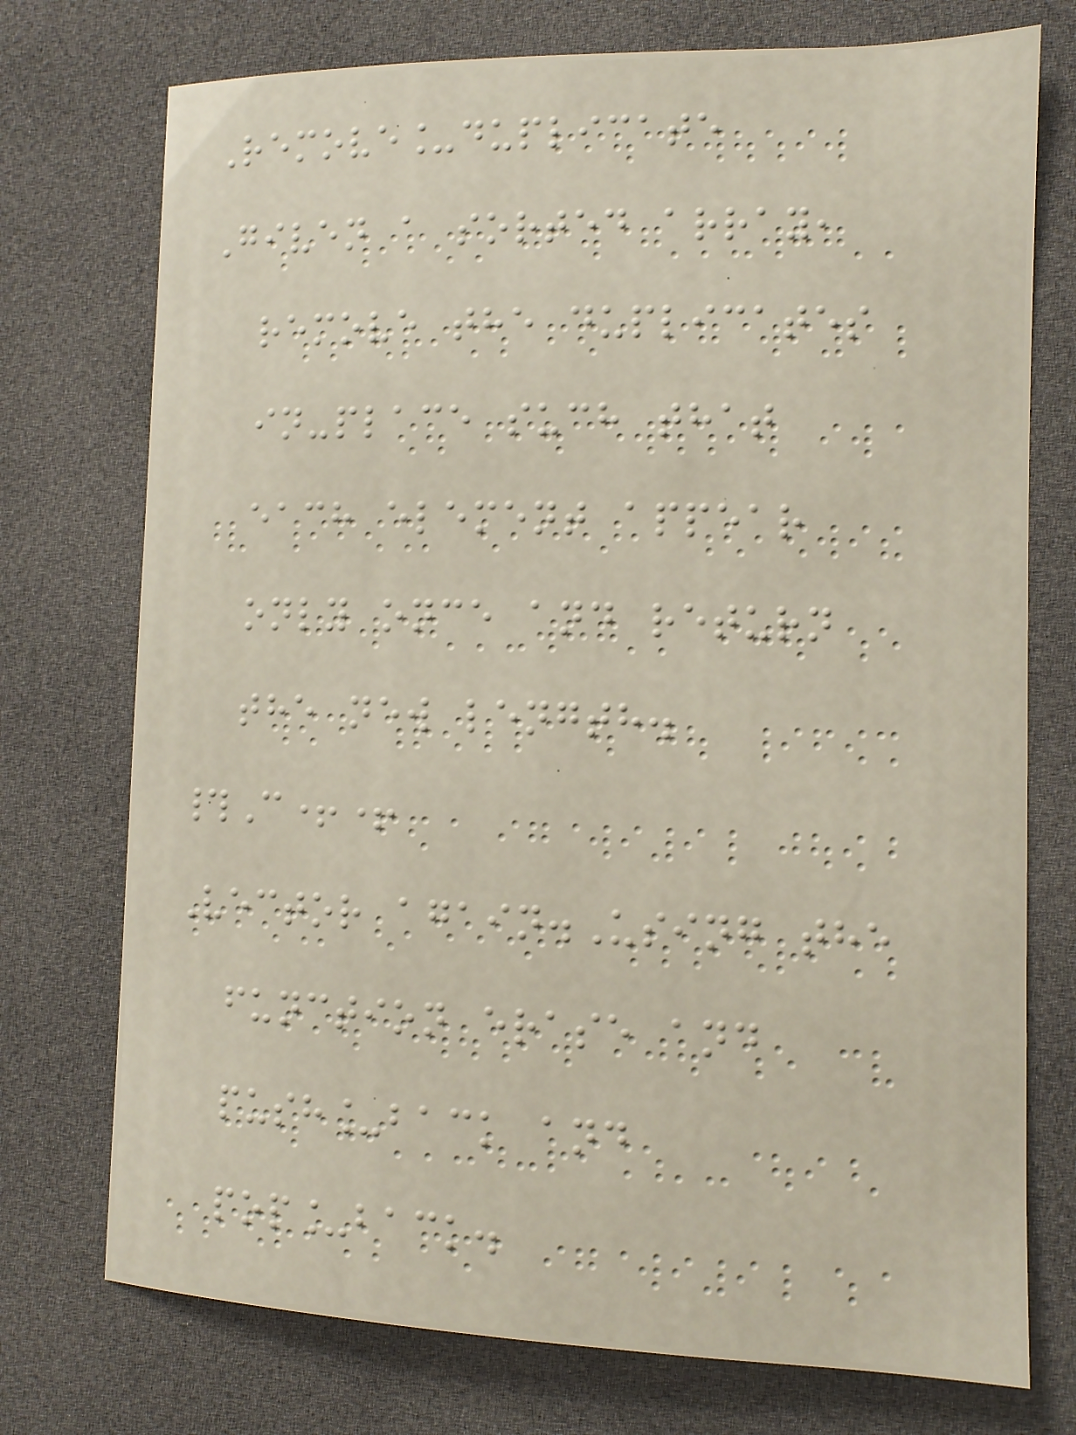Remove_duplicate
Given a sorted array,
remove the duplicates
in-place such that
each element appear
only once and return
the new length.
#C++
Vector again.Using the
function erase and
push_back and
pop_back.
